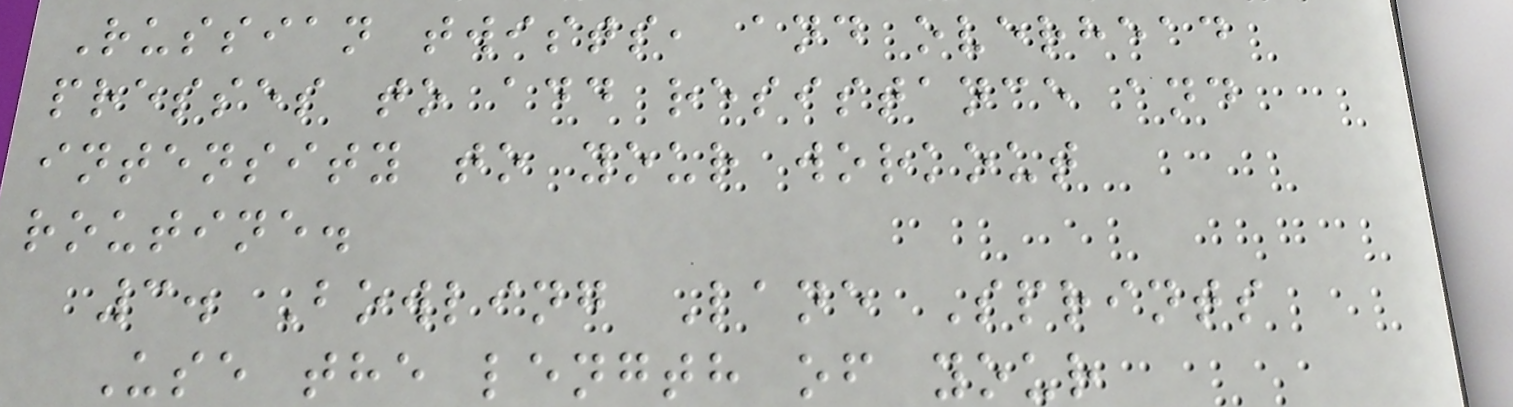Russian twists, and overhead
presses to add resistance and
intensity to your workout
routine.
3. Bowling Lane Sprints
Use the length of your
